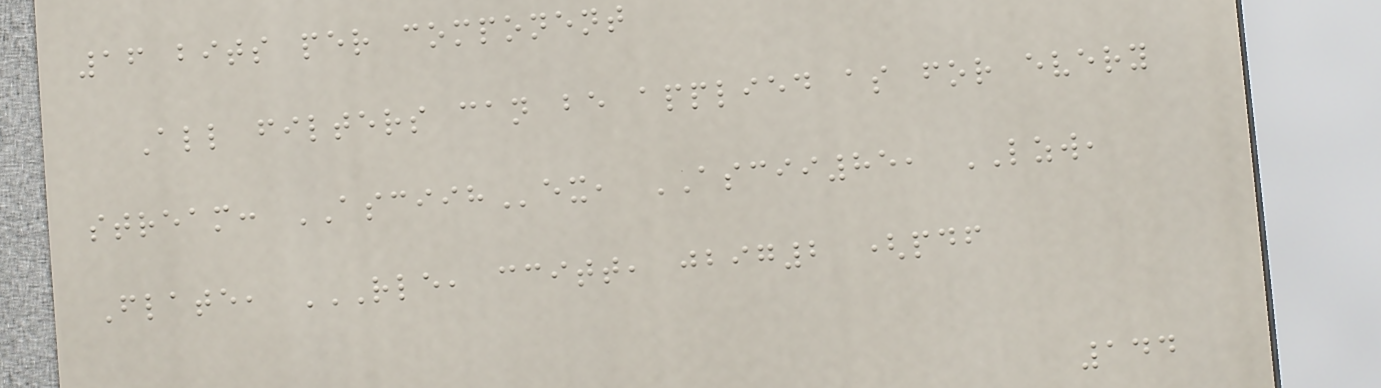16 bits per component
All filters can be applied as for every
stream: ASCIIHex, ASCII85, LZW,
Flate, RLE, CCITT, JBIG2 (PDF
144
